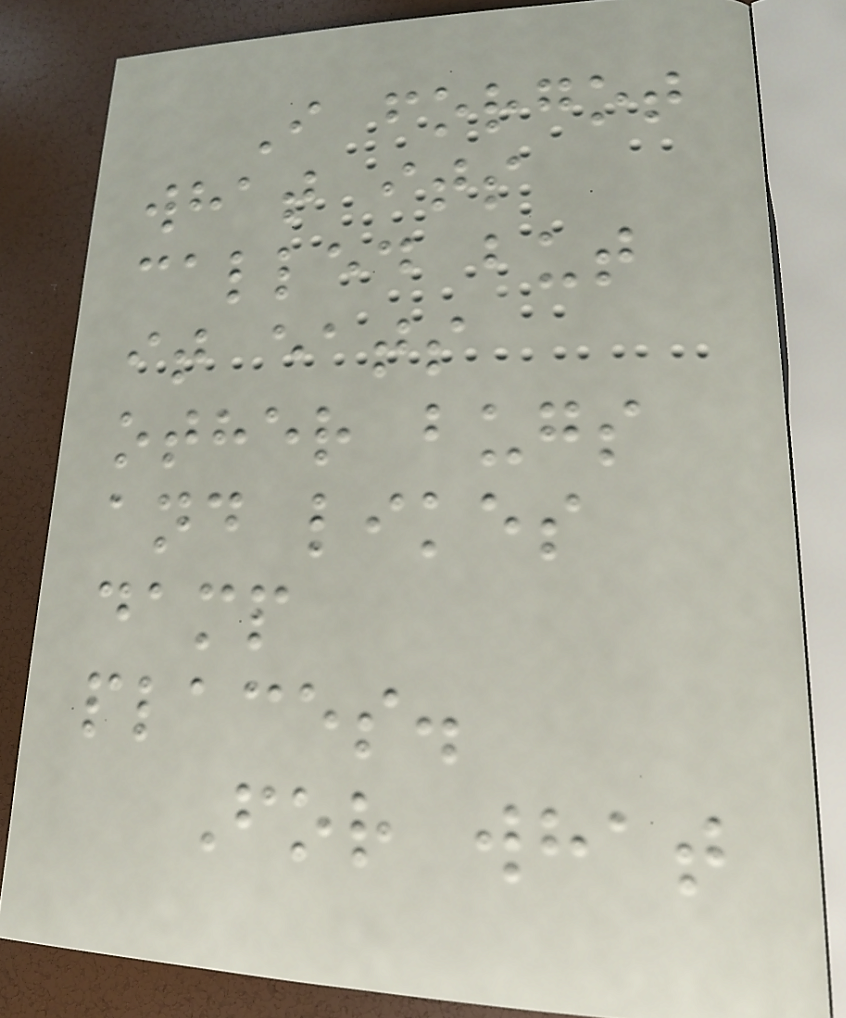I forgot
what its
called but
it eats
other bugs
and likes
damp
places.
For what
